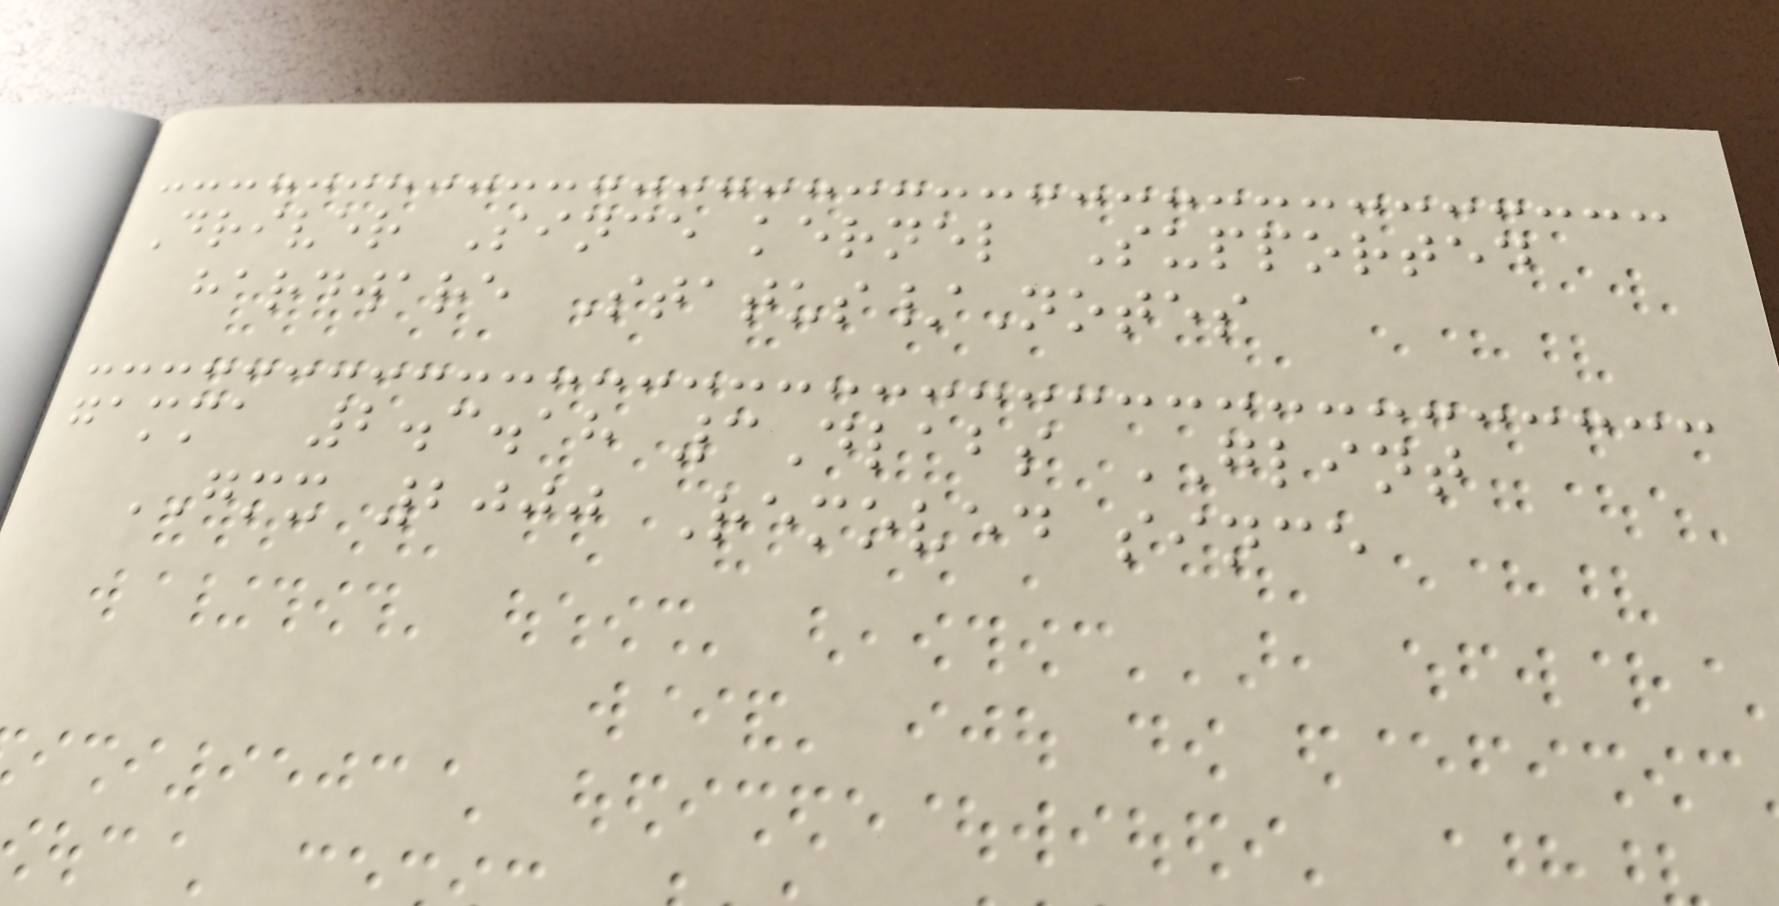Driver Since kernel Supported
hardware Status/Notes
gamma 2.3.18 3Dlabs GLINT
GMX 2000 Removed since
